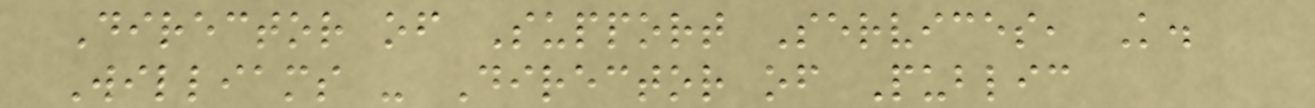Director of Support Services, K.
Williams - Director of Public
